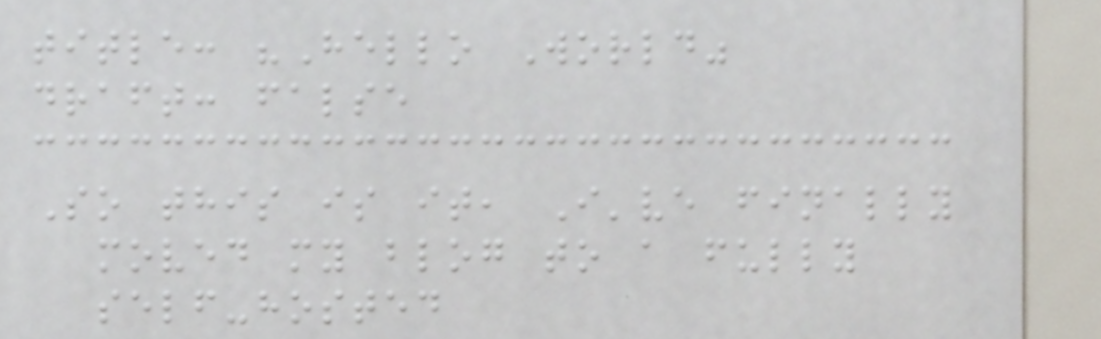title: "Hello World"
draft: false
So this is it, I've finally
moved my blog to a fully
self-hosted
